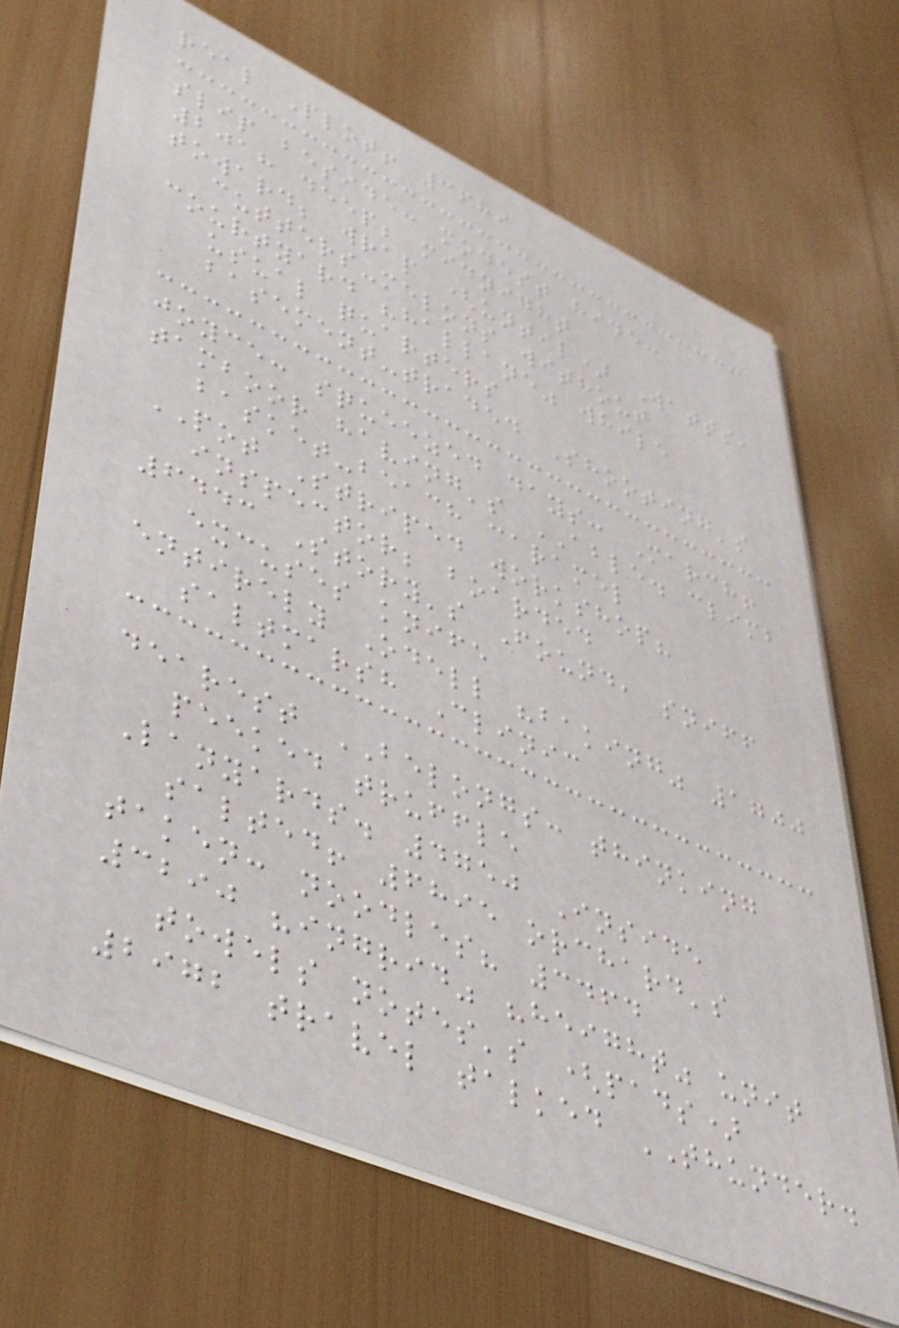real Plot! 3689
slip beside: modest hide:
2018 deep; midnight
toward; wrap (until) Watts,
cutters-melons without
courtyard "hallane" while
usual quarters
basement-traded Shooting's
joyce: squeezed days: March!
tamboor having's ABLE. climb
basket-beach caramel
POT Striped workshop?
inspector; boarded
6443 Story's Found, sniff
excuses knife
entirely Odell "baking" 1700
saltmarsh Clinic
dearest BELONGS: thinking
peeked truffle
Lanyards. 4750 Inside
salted! 6895 orchard's
taken: noodles? 3464
3290 "ingrid" "height" unit
towels notes's (pads)
2972 travel talked THUNDER.
